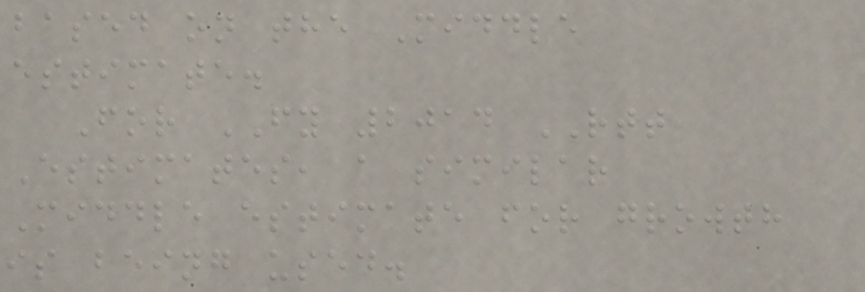based on the Middle
estimate.
For FY 2014 RTT
Estimates, a similar
Middle estimate for growth
is being used.
